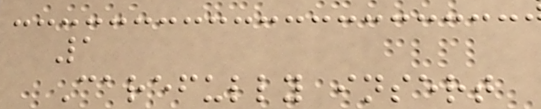1
Carefully insert
